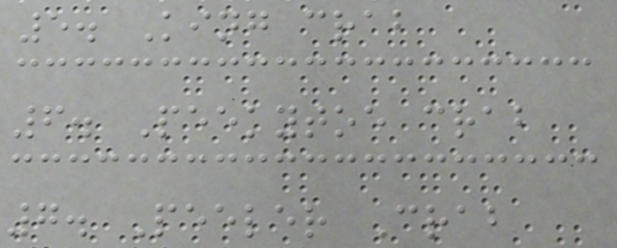5. King crab
6. Peekytoe crab
7. Peeler Crab
